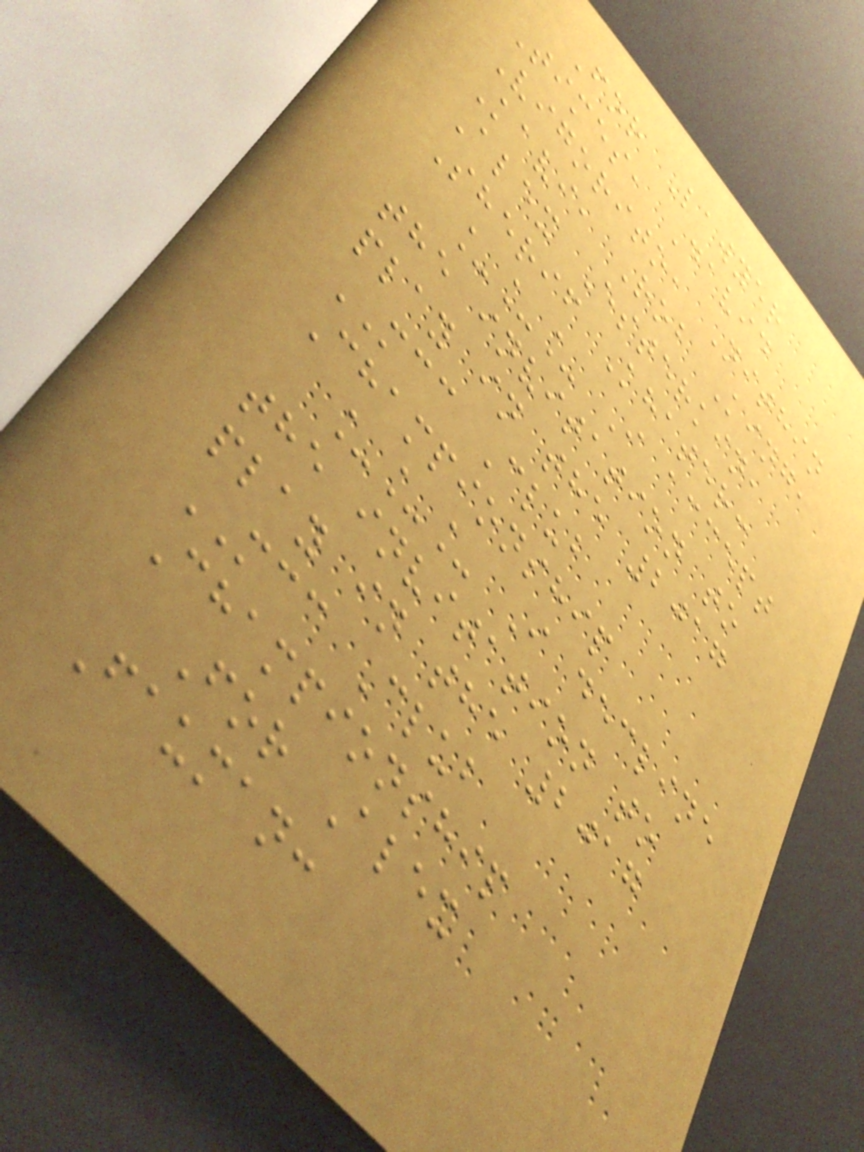For Lawyer
Times, David
Vigorito, Nithin
Kavi, Rob King,
Alex Esterkin,
Sherif Khater:
___ I accept
the invitation to
play in the 2017
MCC Club
Championship
___ I decline
the invitation to
play in the 2017
MCC Club
Championship
For Alex
Fauman:
